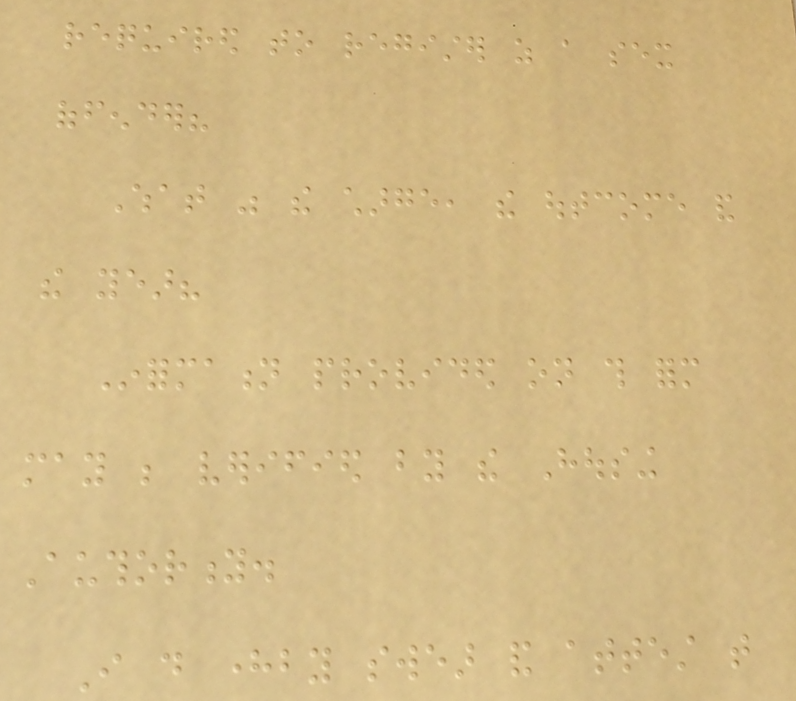required to register as a sex
offender?
What was the charge, the outcome and
the year?
Information provided on this form
may be verified by the Housing
Authority.
I do hereby swear and attest that
